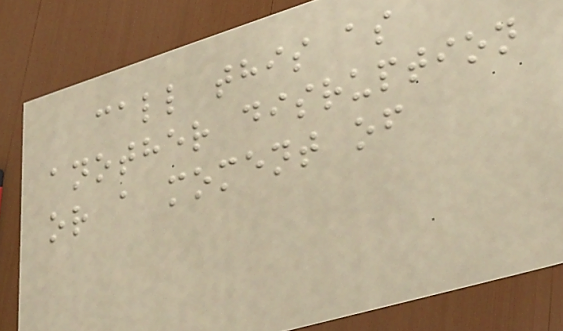call this as
another disruption
or a moment of
